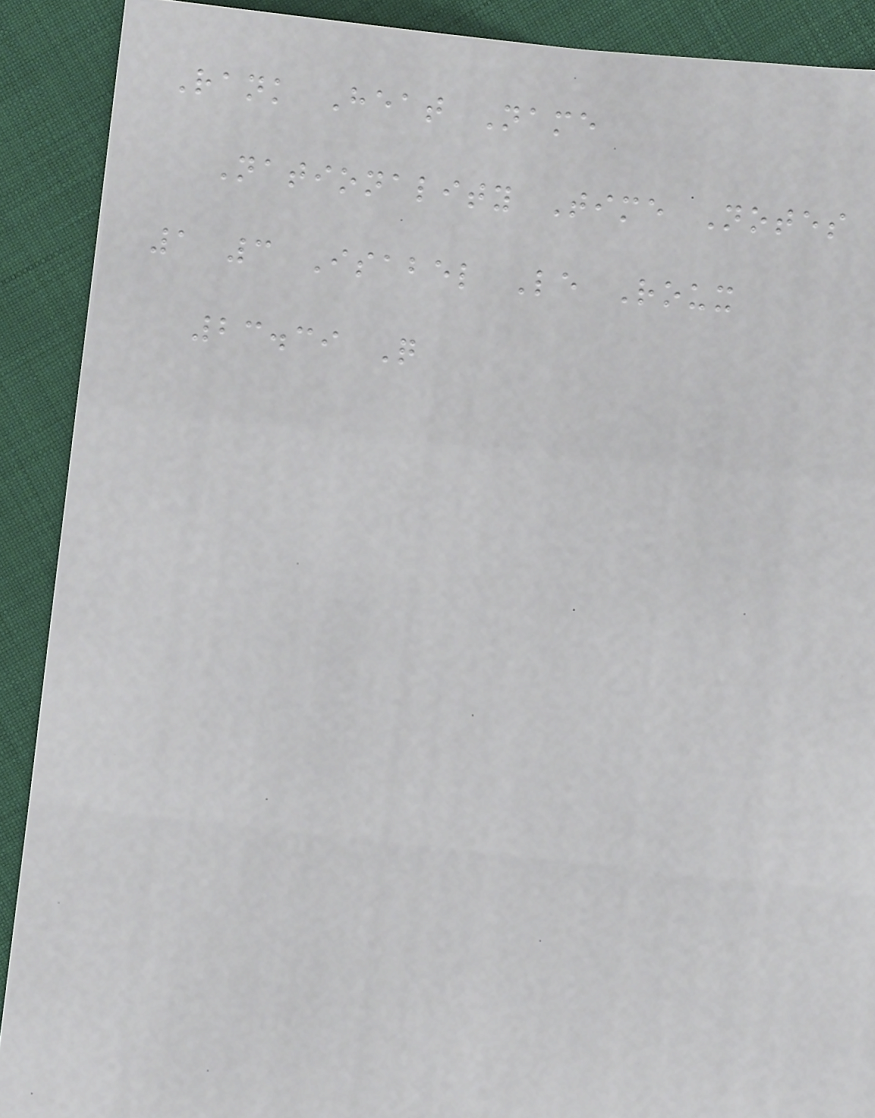Rank Heat Name
Nationality Time Notes
1 3 Isabel Le Roux
23.39 Q
